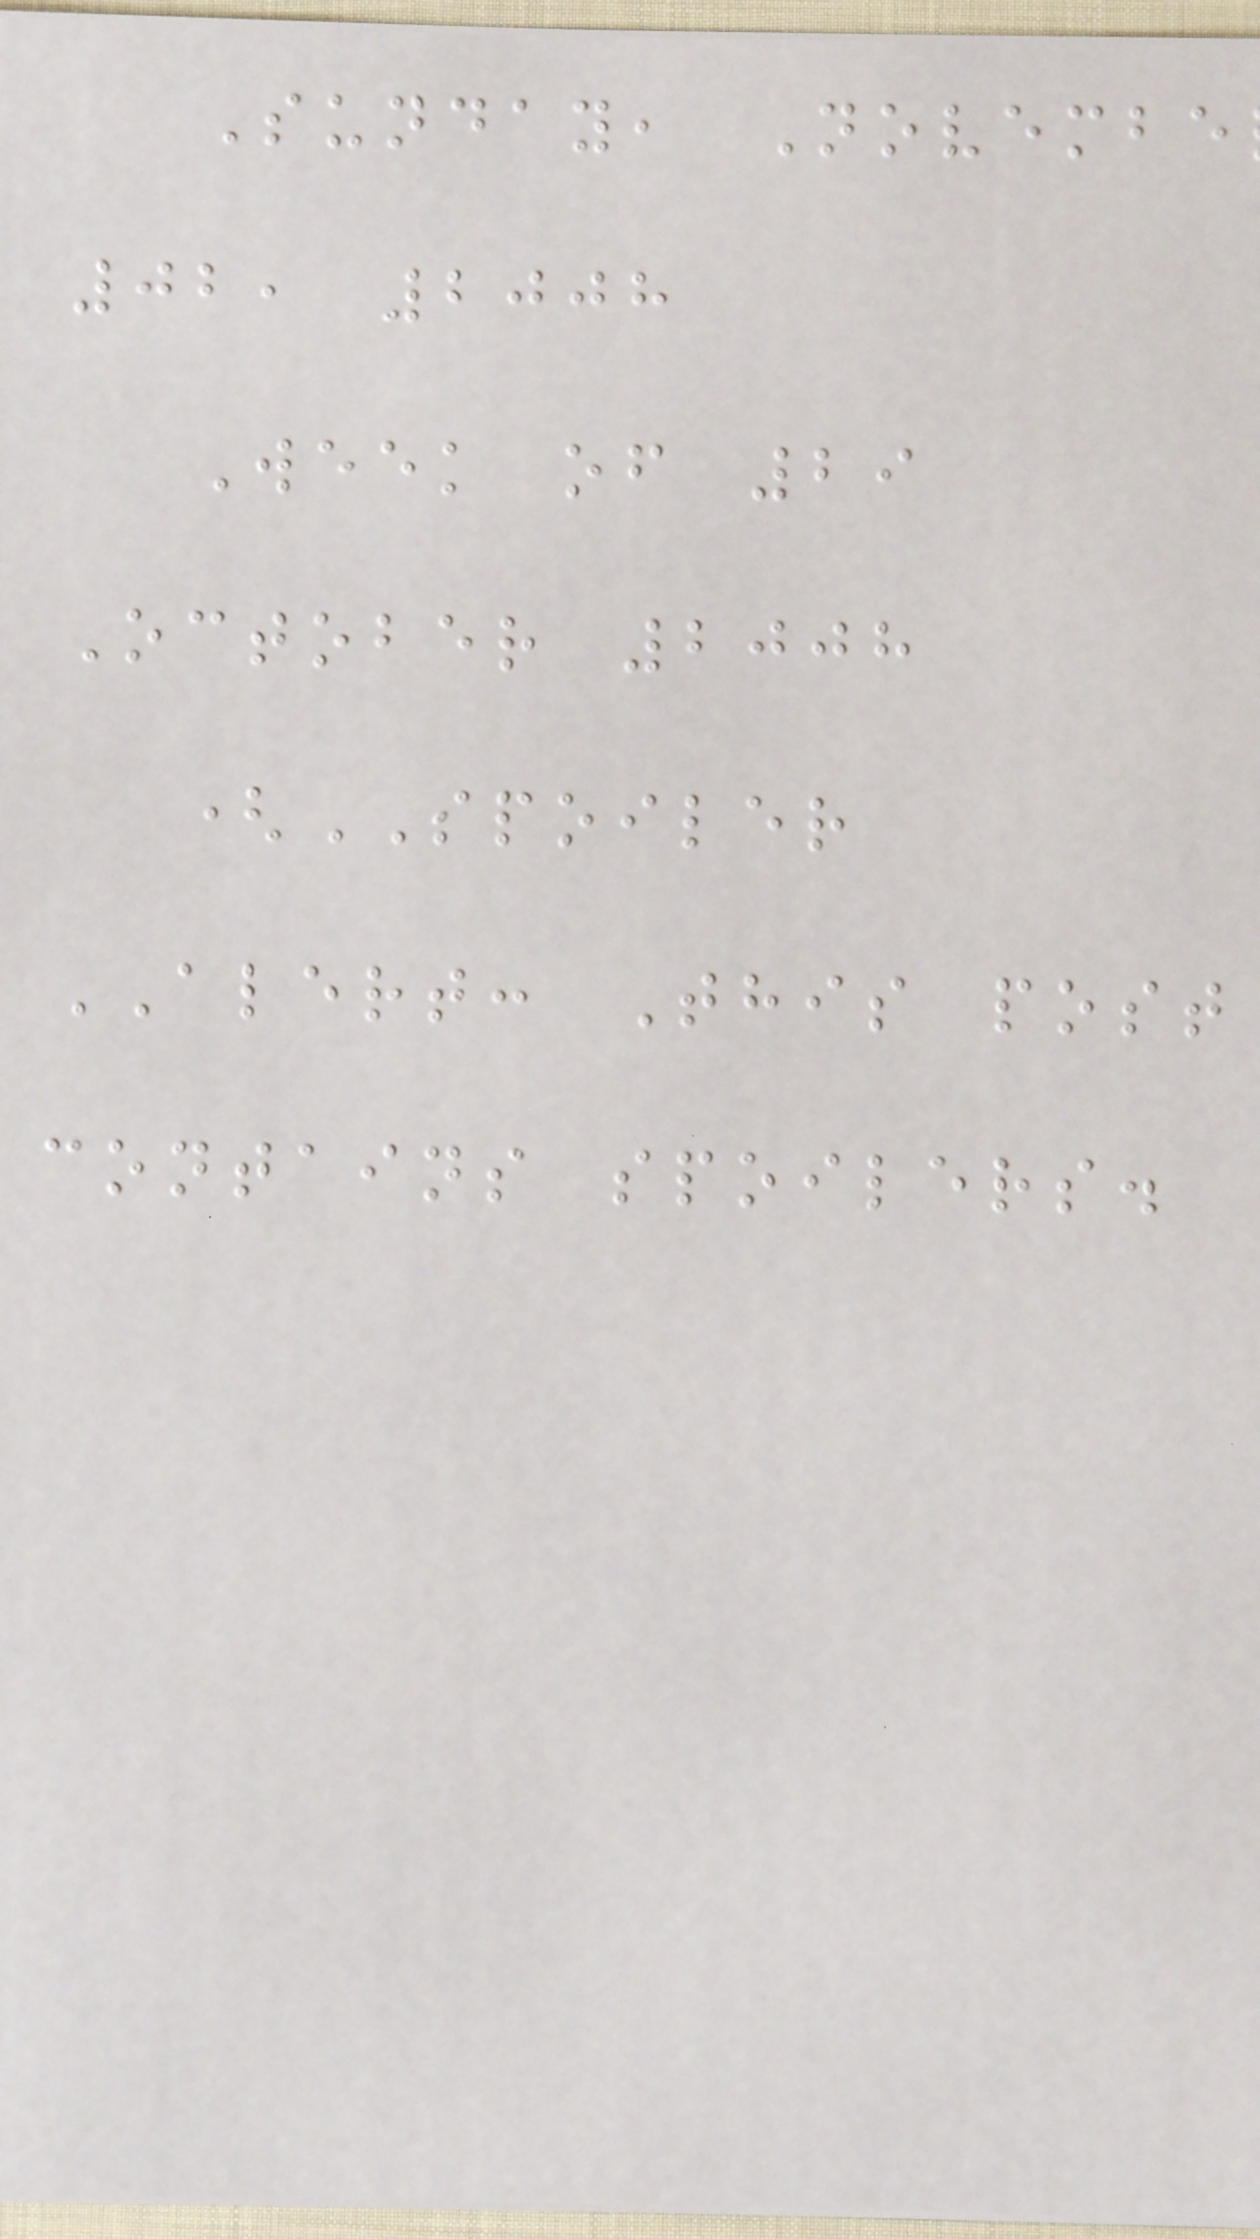Sunday, Novembe
02, 2008
Week of 29
October 2008
(SPOILER
ALERT: This post
contains spoilers.
